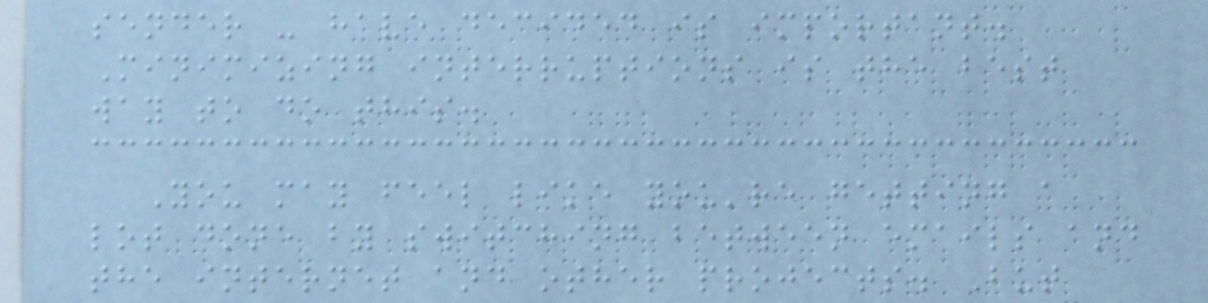sender - have decided is important.
Minimizing interruptions is the best
way to do this.
You may feel like you're getting a
lot done by switching between emails and
the internet and other projects. But
